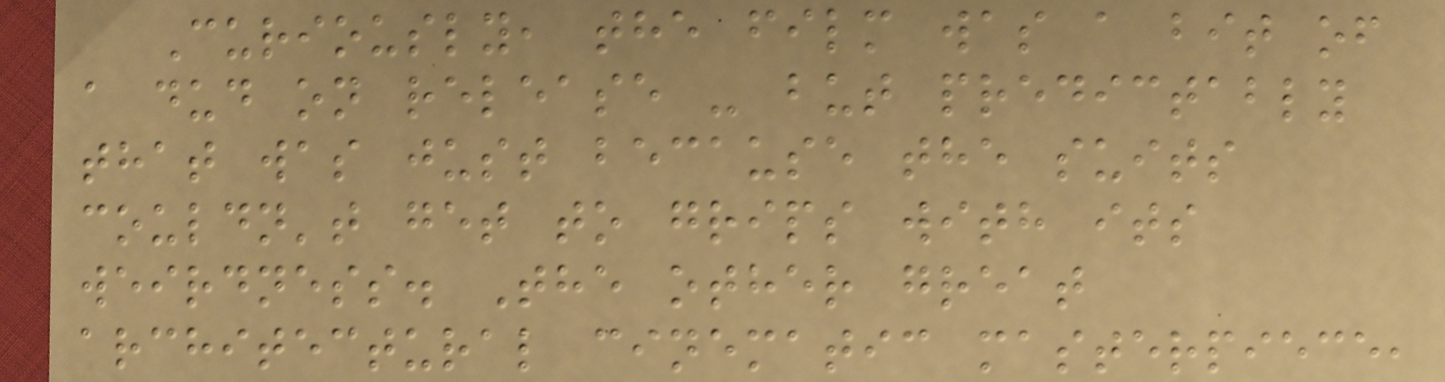Curiously, the film was a bit of
a dud on release - but predictably
that was just because the suits
couldn't get to grips with its
weirdness. The other great
architectural cinematic masterpiece,
